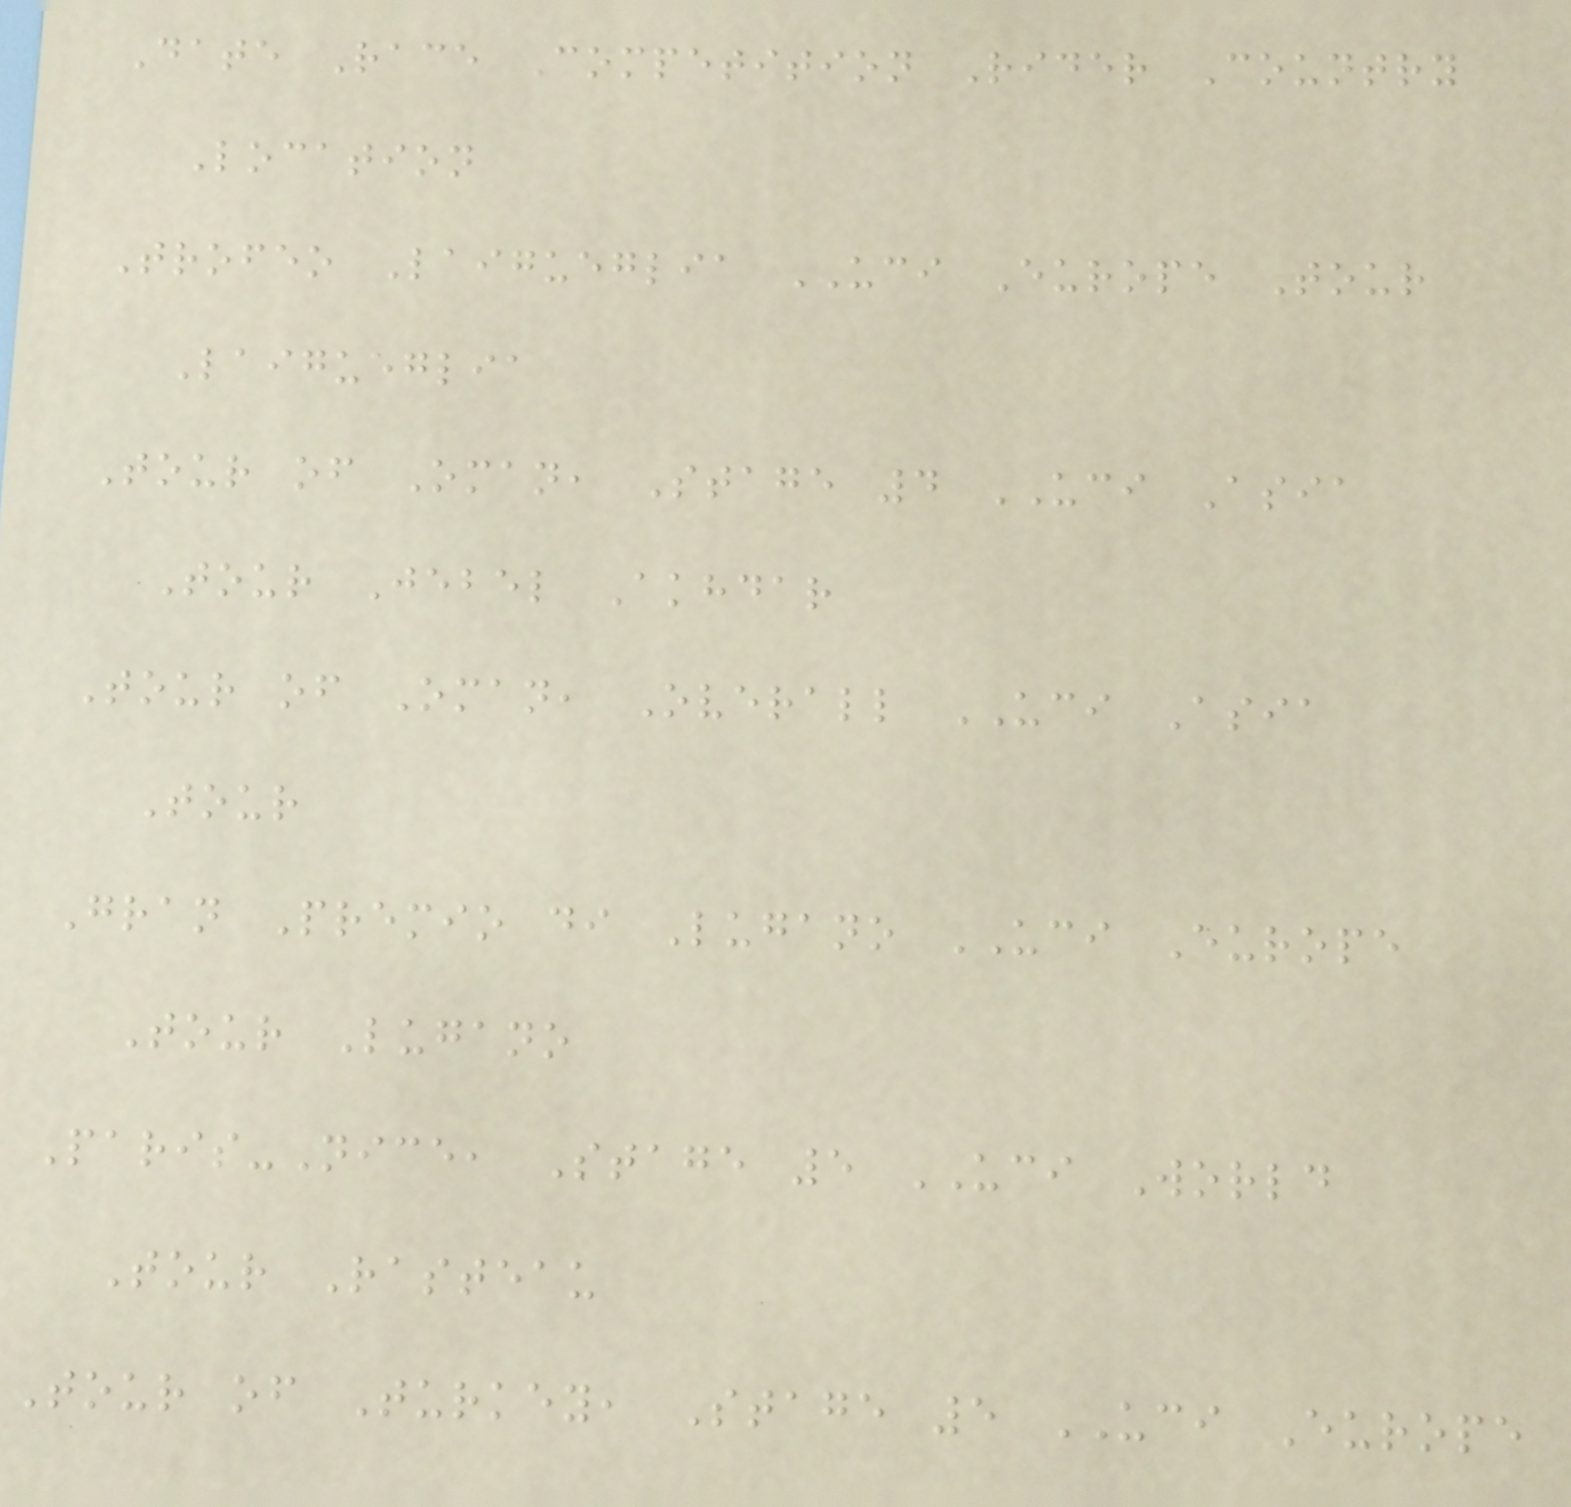Date Race Competition Rider Country
Location
Trofeo Laigueglia UCI Europe Tour
Laigueglia
Tour of Oman, Stage 4 UCI Asia
Tour Jebel Akhdar
Tour of Oman, Overall UCI Asia
Tour
Gran Premio di Lugano UCI Europe
Tour Lugano
Paris-Nice, Stage 5 UCI World
Tour Rasteau
Tour of Turkey, Stage 5 UCI Europe
